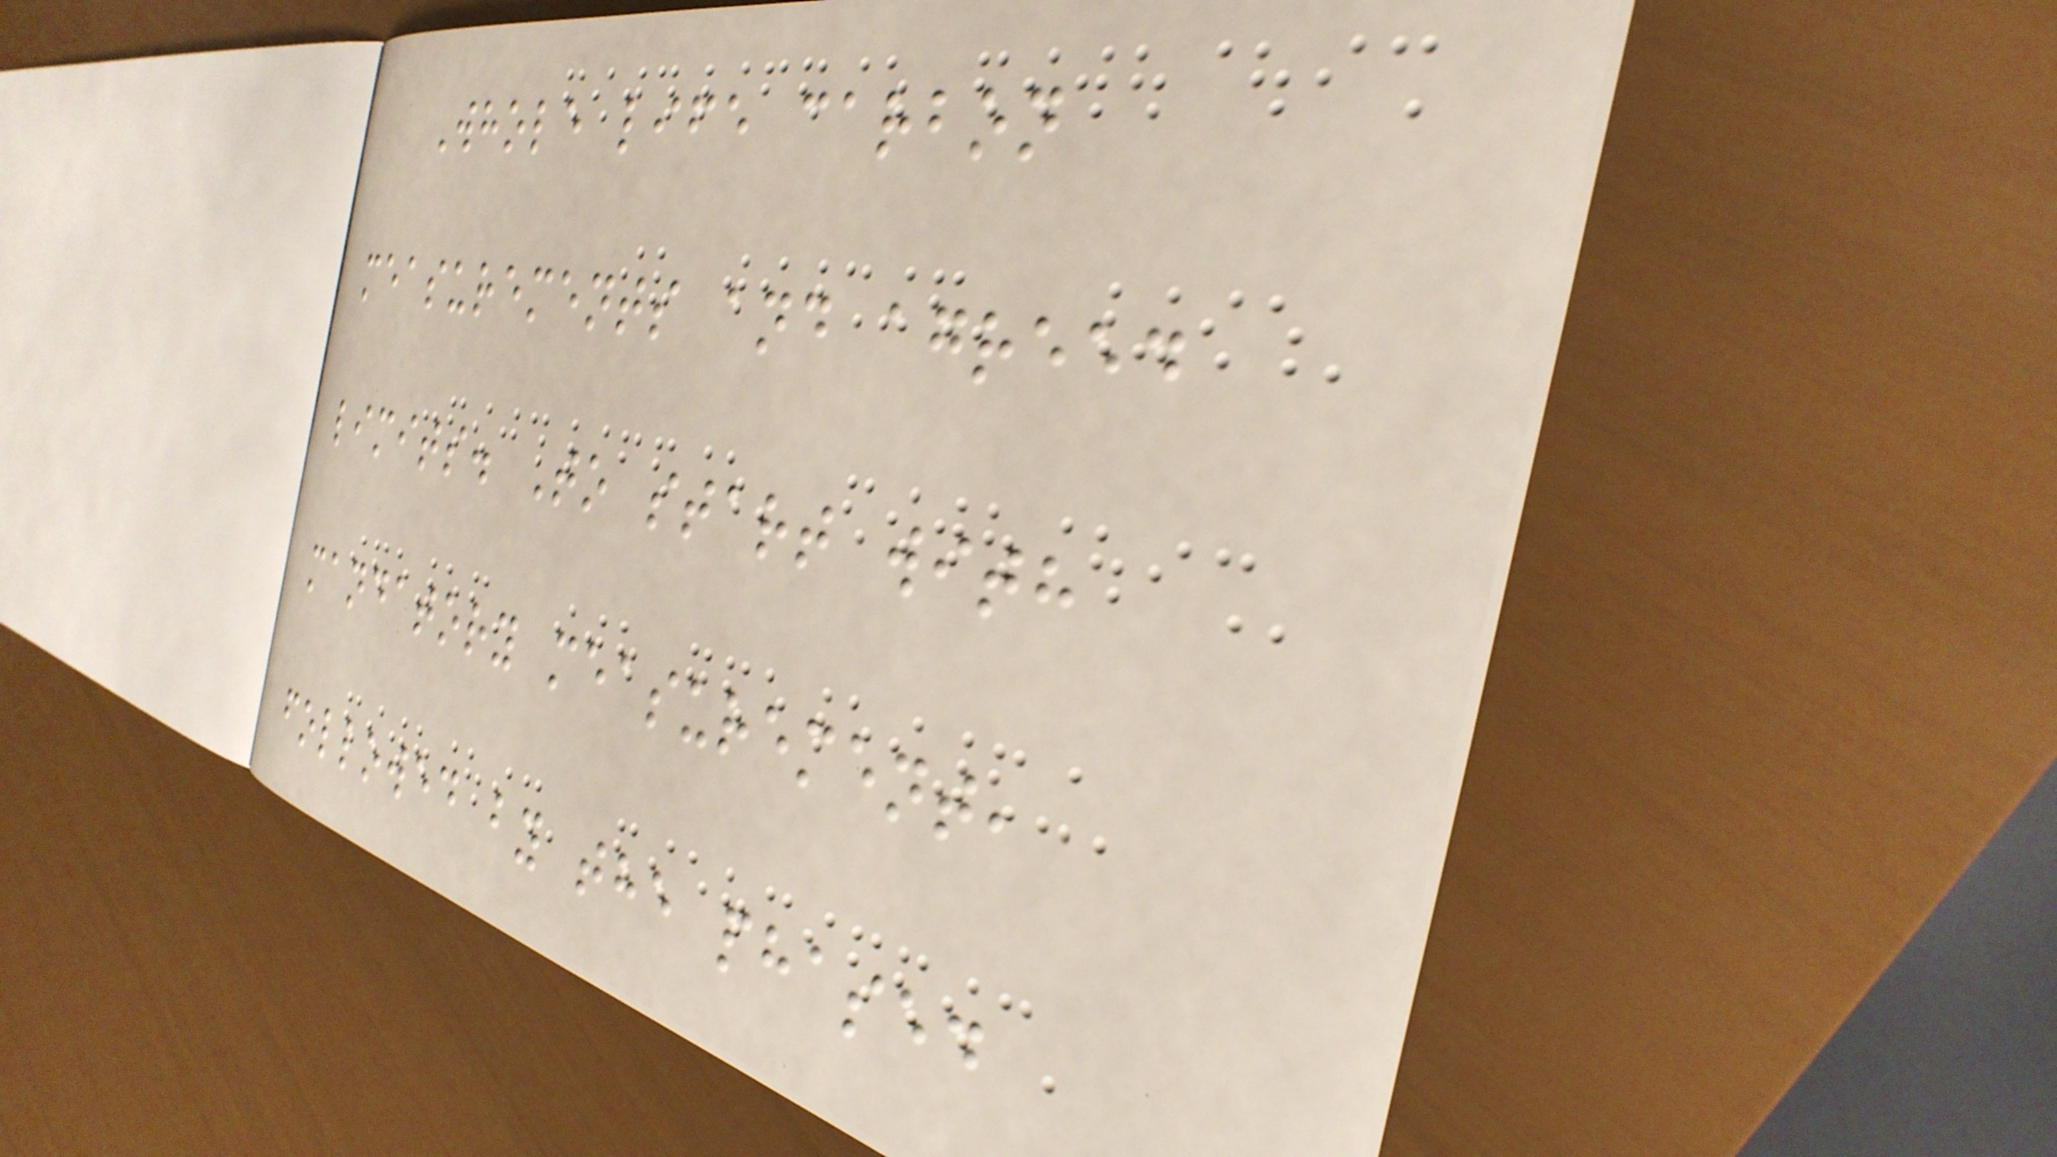Whole life carbon
measurements and agreed
limits. To start with
mandatory measurement,
followed by the phased
